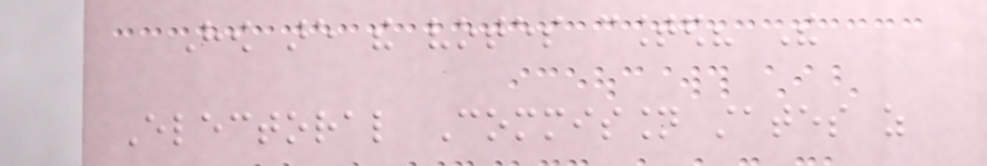How are the votes counted? The
Electoral Commission states as
